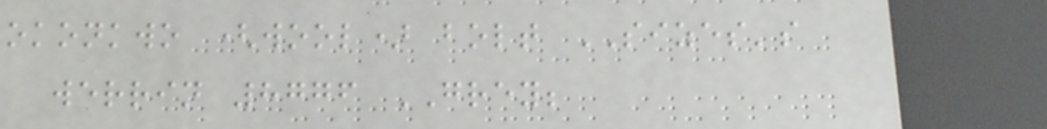okonkwo (wool) bolt SIZES's
werrin 8776 GREY;
